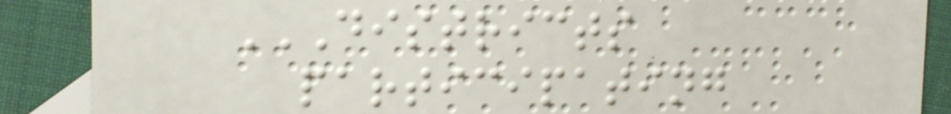DISTRICTS
PARTICIPATING
